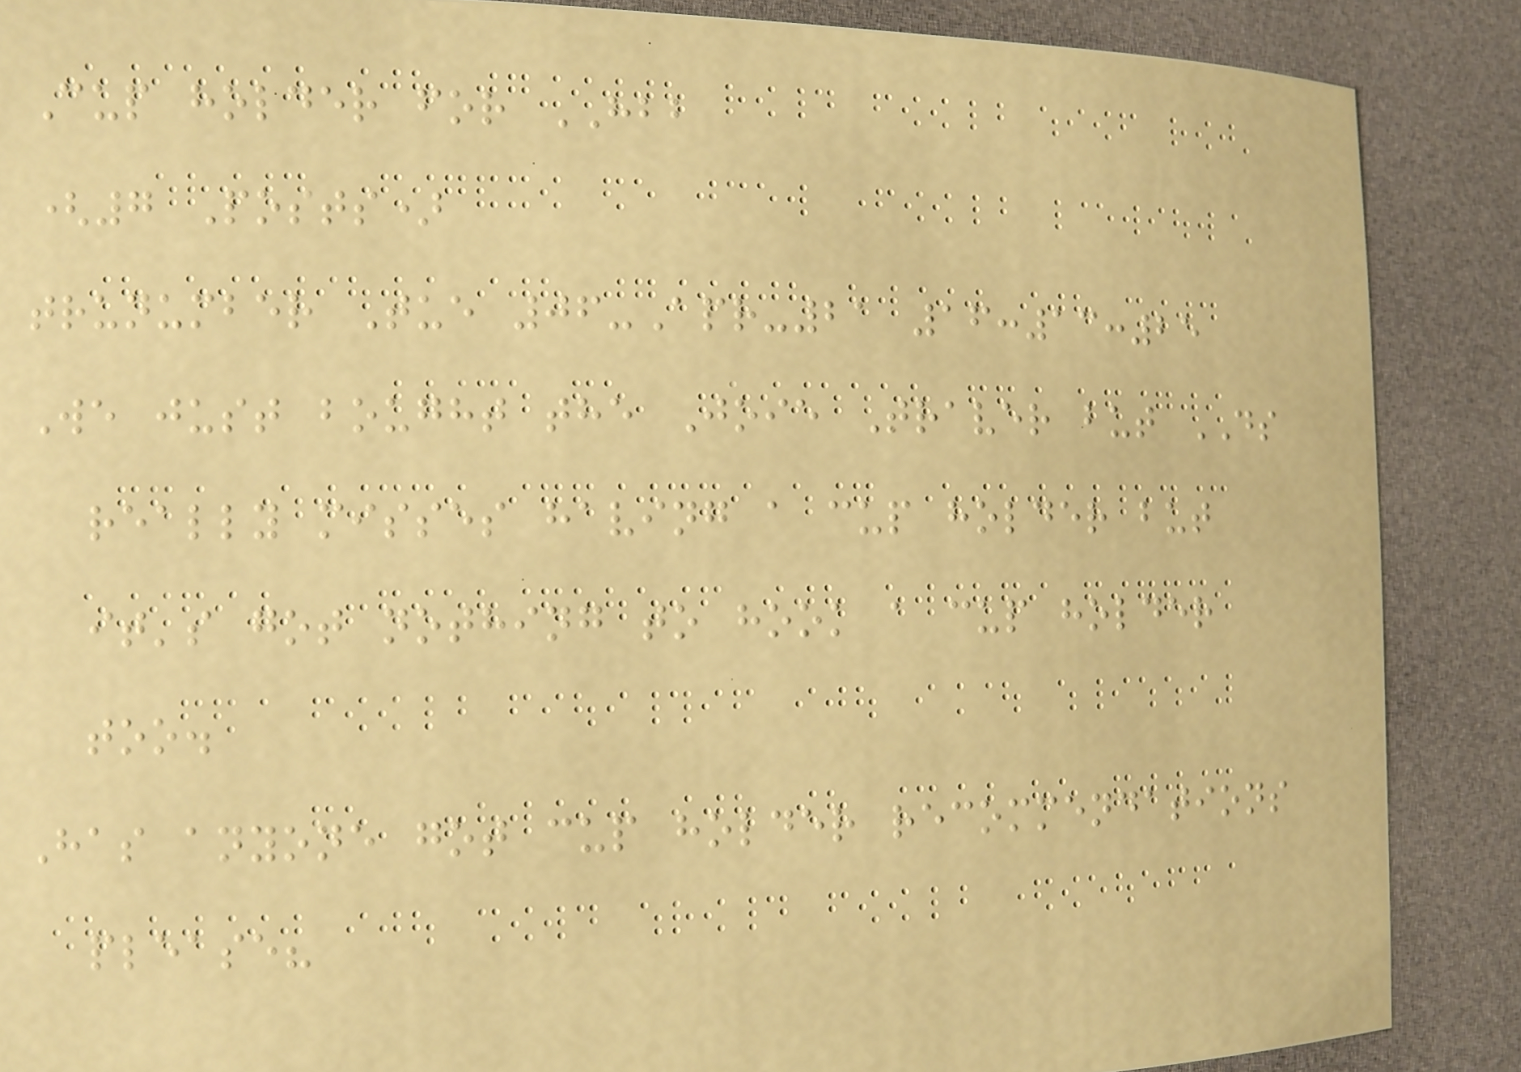Cup holder for HBB
(7 Posts)
trunumber Tue 06-Apr-21 16:13:25
We just bought the Joie Traver but DS
really misses having a cup holder but
it's got nothing to hook a cup holder
too.
Has anyone got cup holder recommendations
please?
